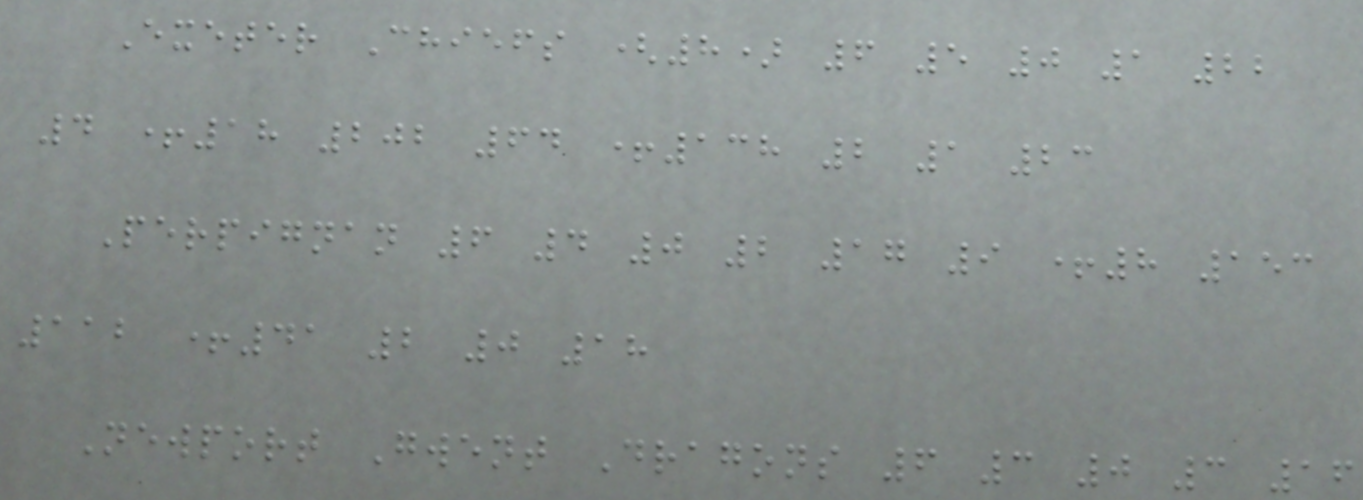Exeter Chiefs (8) 6 5 0 1 22
4 +18 202 64 +138 2 1 23
Perpignan 6 4 0 2 17 9 +8 153
112 +41 2 0 18
Newport Gwent Dragons 6 3 0 3 16
